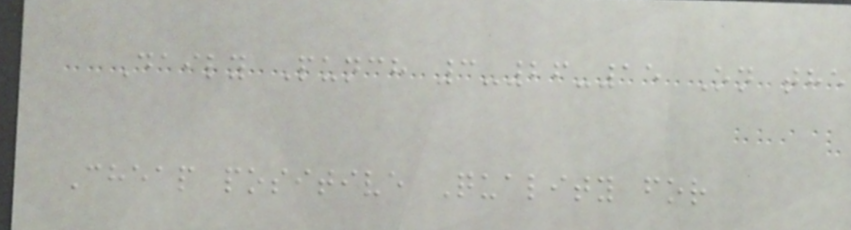Daily Punch 3-26-15 On the
Cheap positive Quality for
